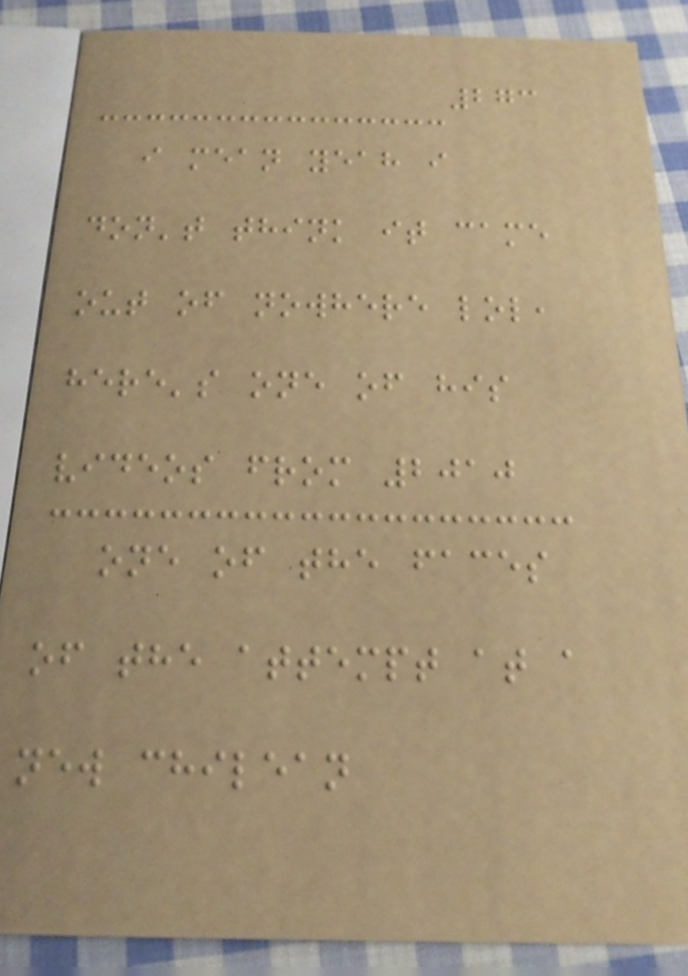273
i mean yeah i
don't think it came
out of nowhere lol,
here's one of his
videos from 2010
one of the faces
of the attempt at a
new chilean
